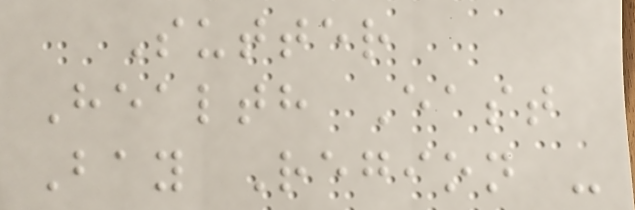Sutter
Health East
Bay Region -
